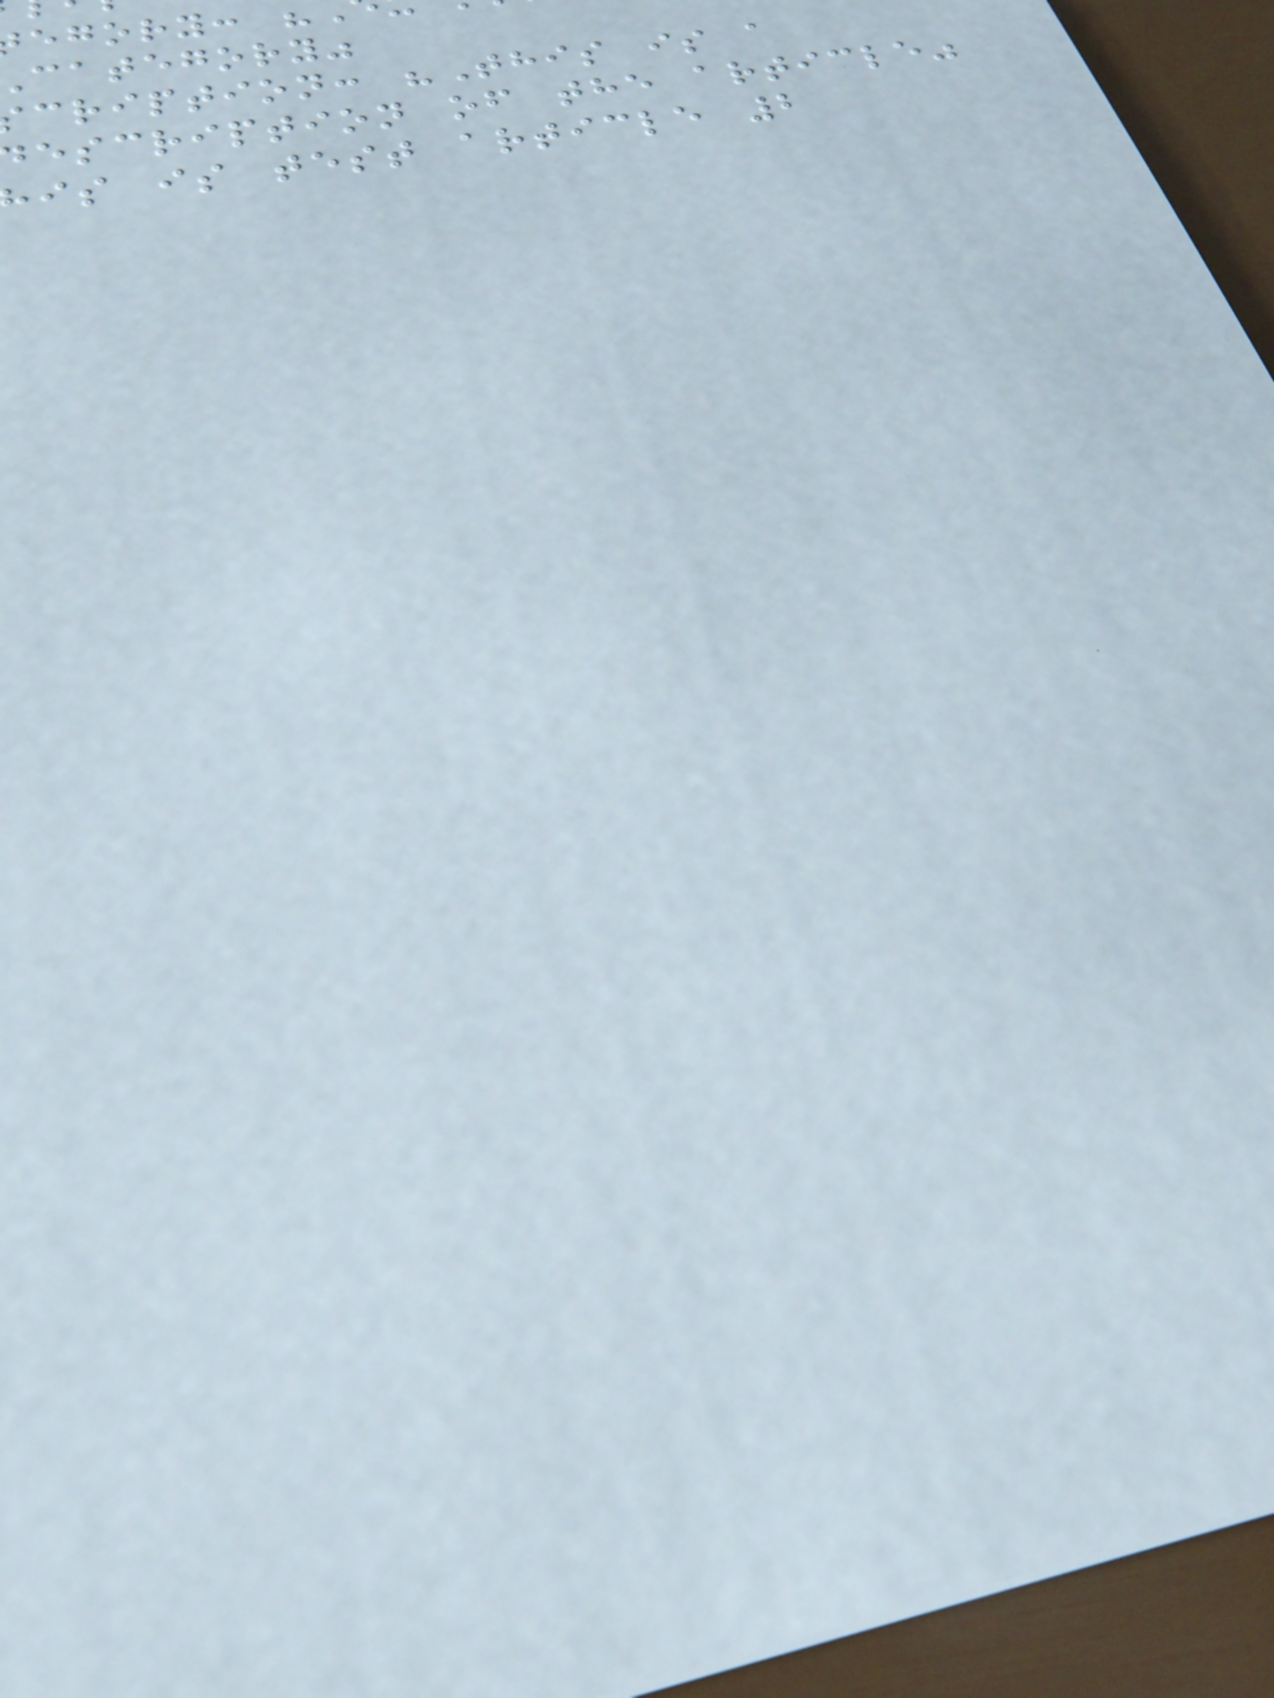egory:
category"
cription: "This is a
escription of the article"
is is test article 2
